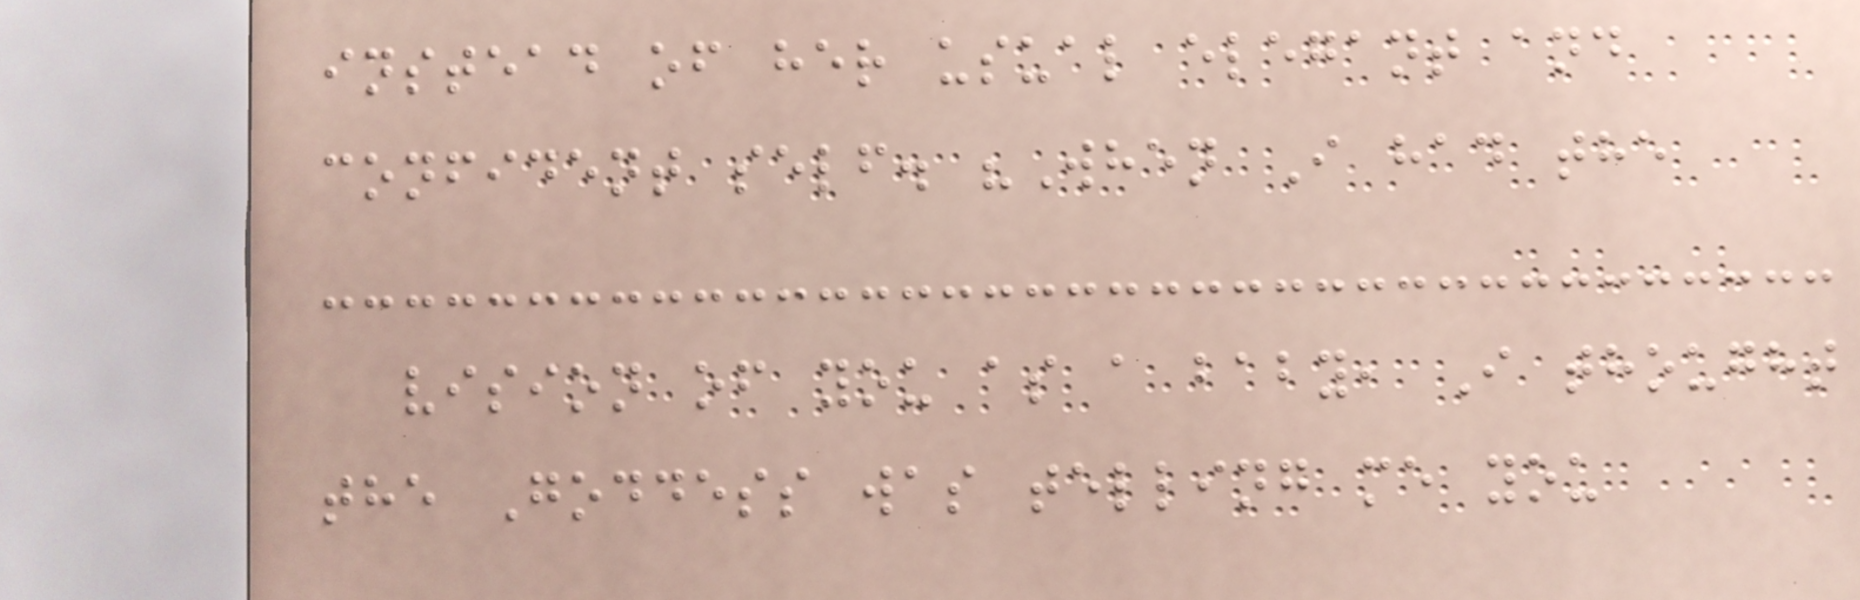instead of her usual elegant and
confident self. "When I had the
vision of you as a baby, I thought
the Goddess was telling me you
